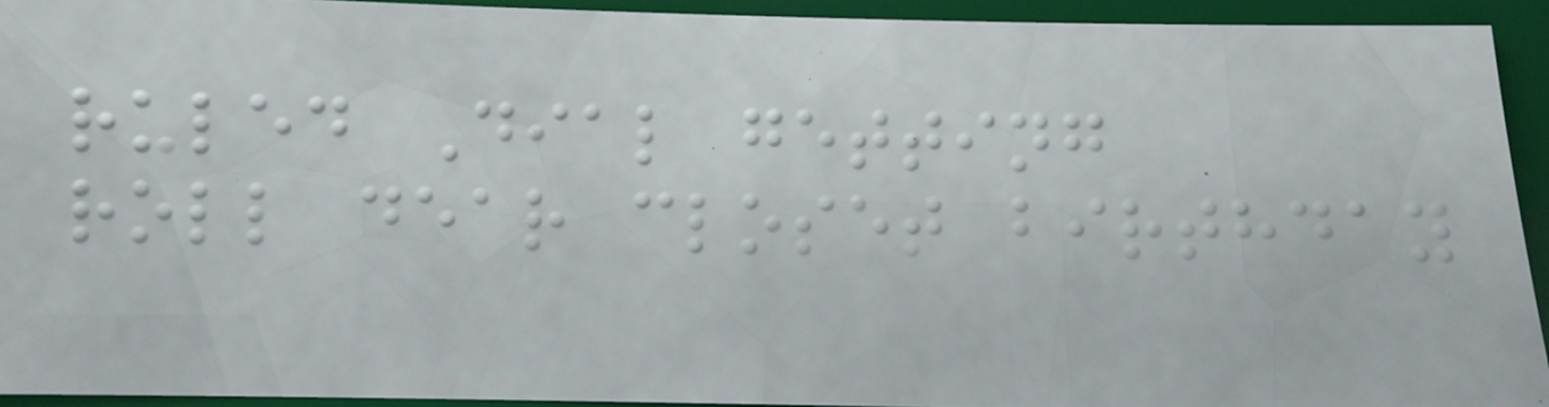ruled Dial getting
roll dear closet birthday
